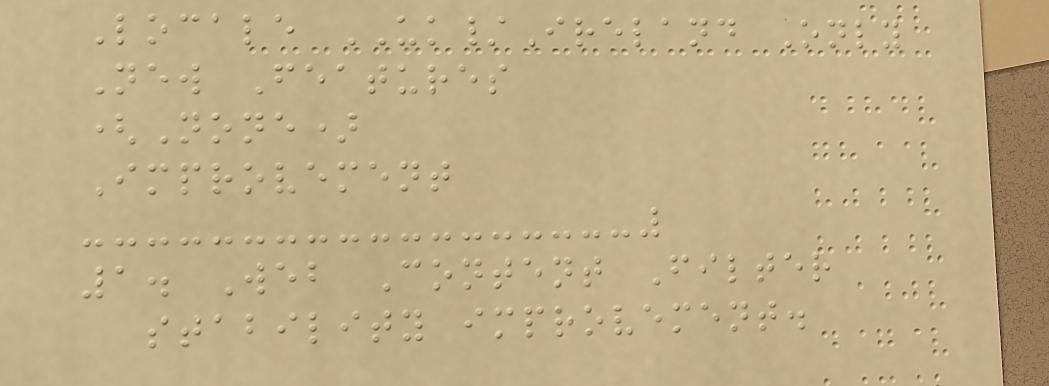Locale UK/Ireland Only
New Features
(None)
Improvement
1. Web Content Filter
stability improvement.
